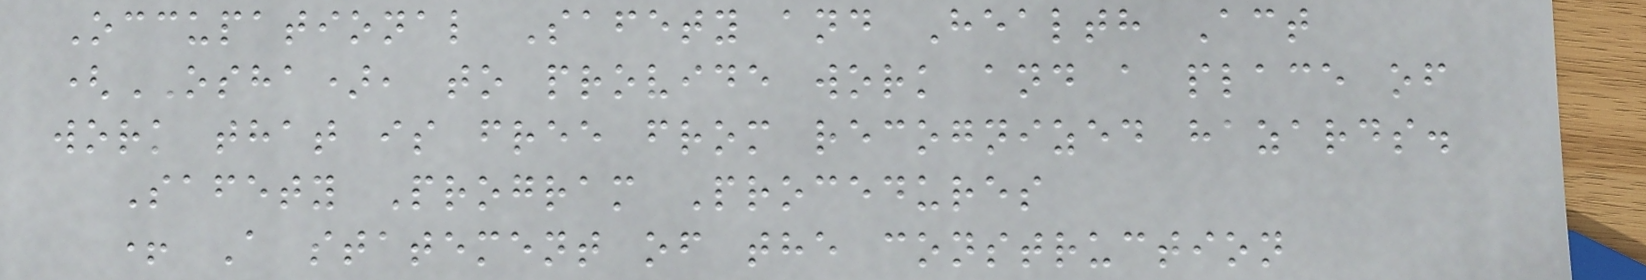Occupational Safety and Health Act
(OSHA), to provide work and a place of
work that is free from recognized hazards.
Safety Program Procedures
+ A statement of the construction
